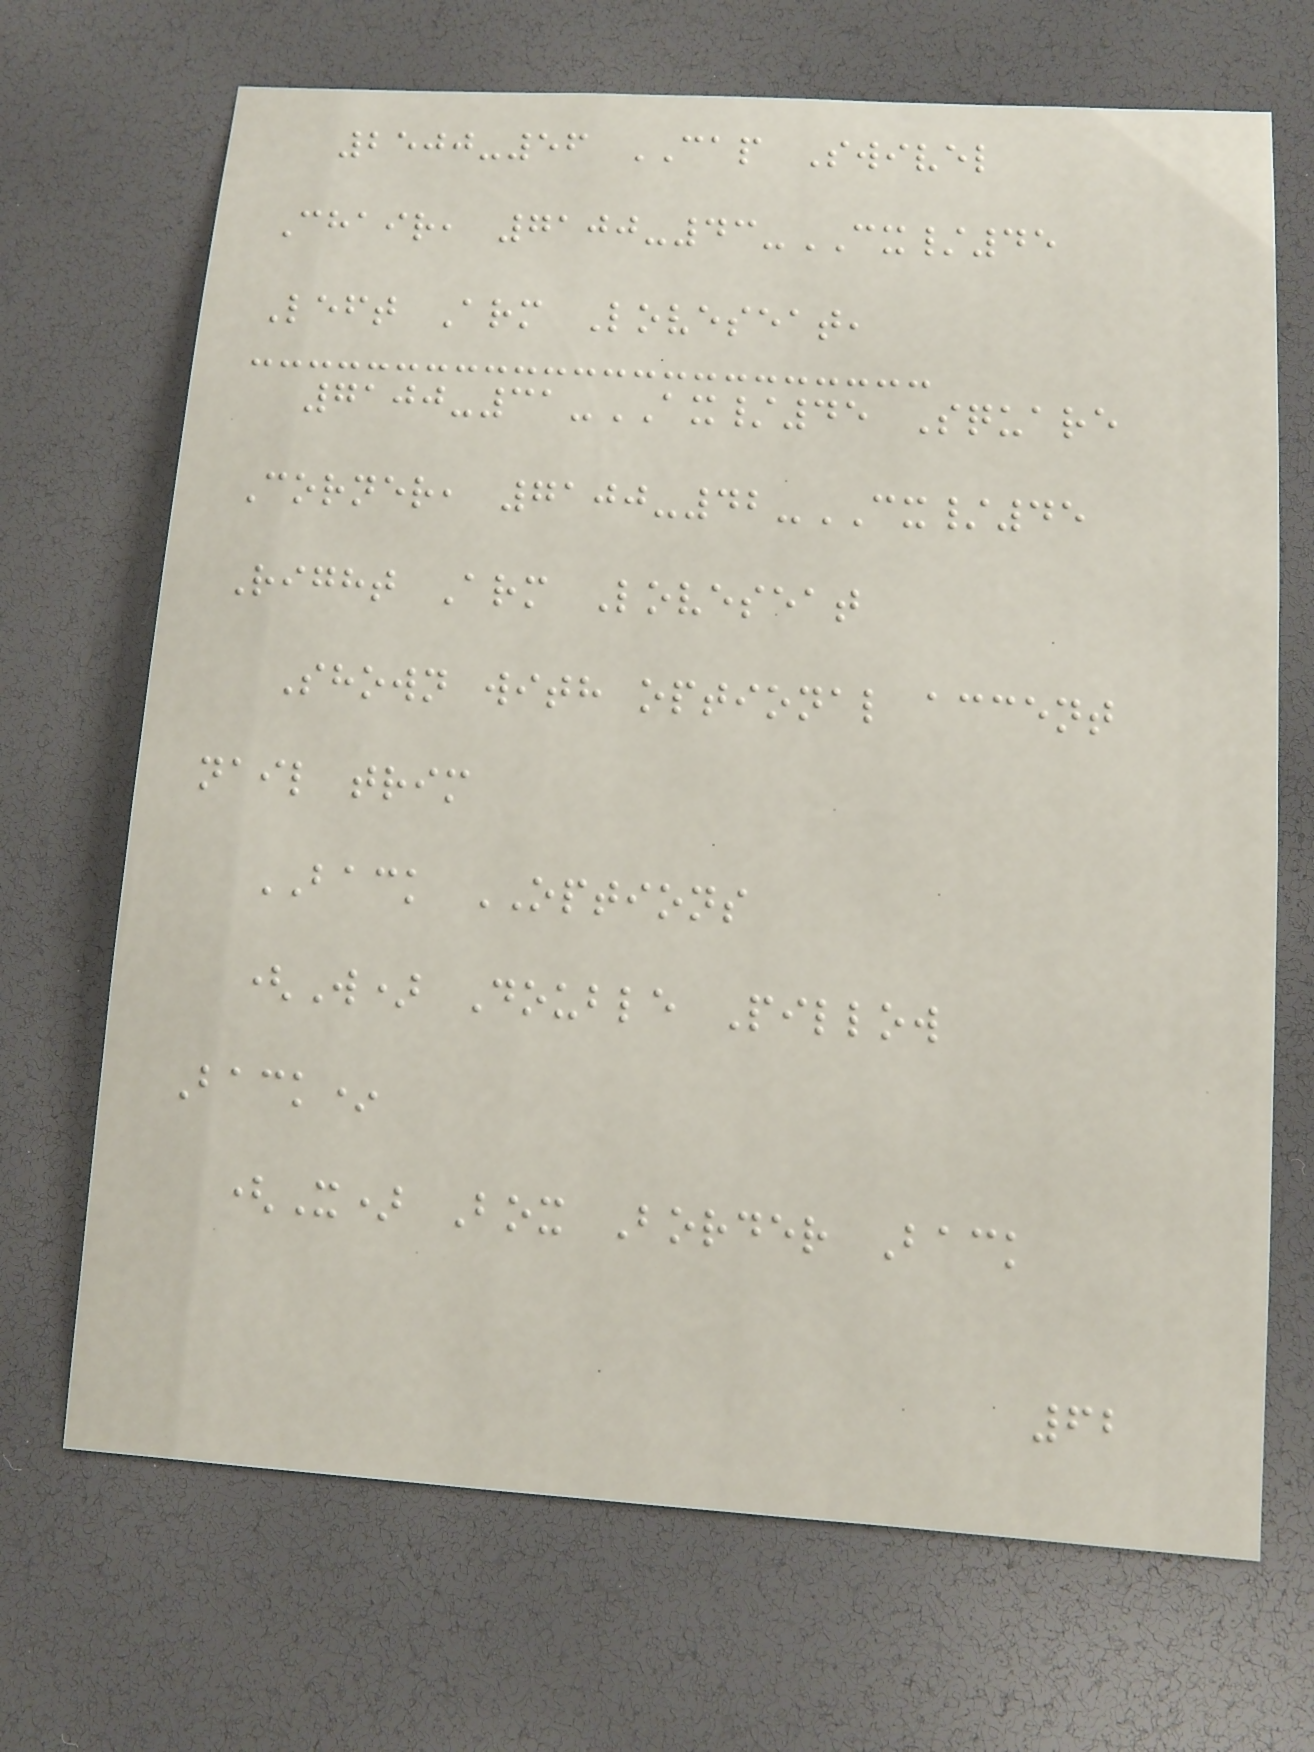2500-56 CAP Swivel
Chair, 7100-43-CX/45
Left Arm Loveseat,
7100-31-AX/45 Square
Corner, 7100-42-CX/45
Right Arm Loveseat
Shown with optional accent
nail trim
BACK OPTIONS
(W) Double Pillow
Back*
(X) Box Border Back
62
